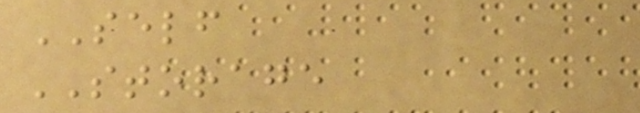SELF
STORAGE
